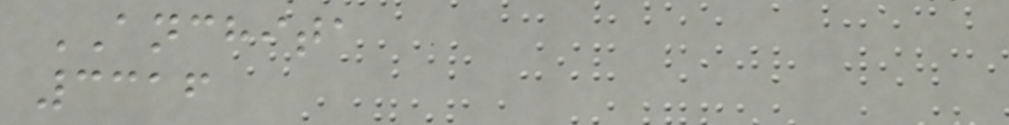ANCHITA
3316
